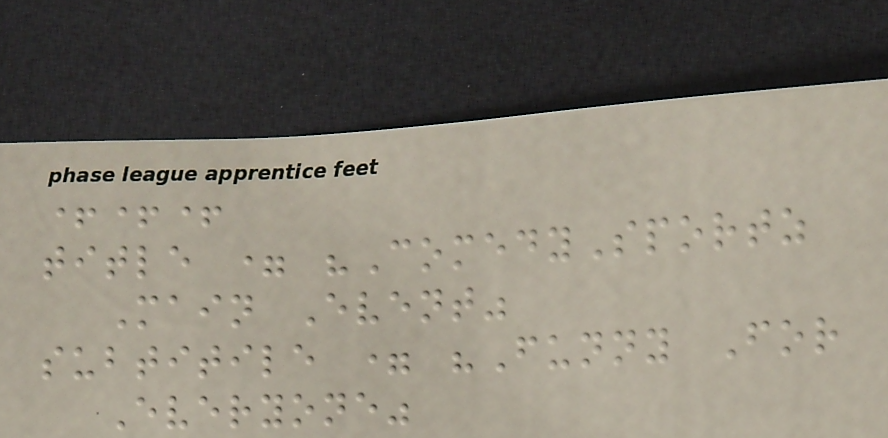+++
title = "ComedySportz
Main Event"
subtitile = "Funny For
Everyone"
